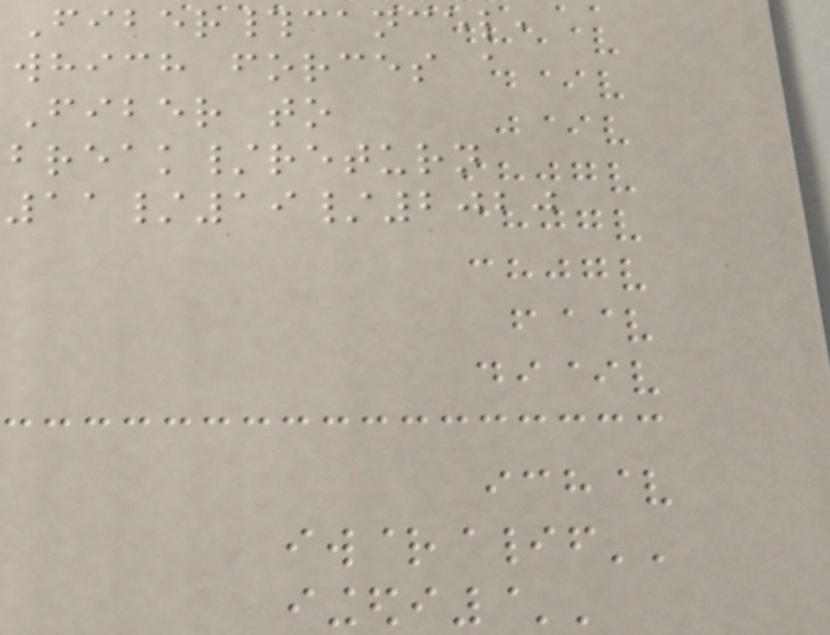Fiber#cancel,
which forces a
Fiber to
break/return
11/19/2020
